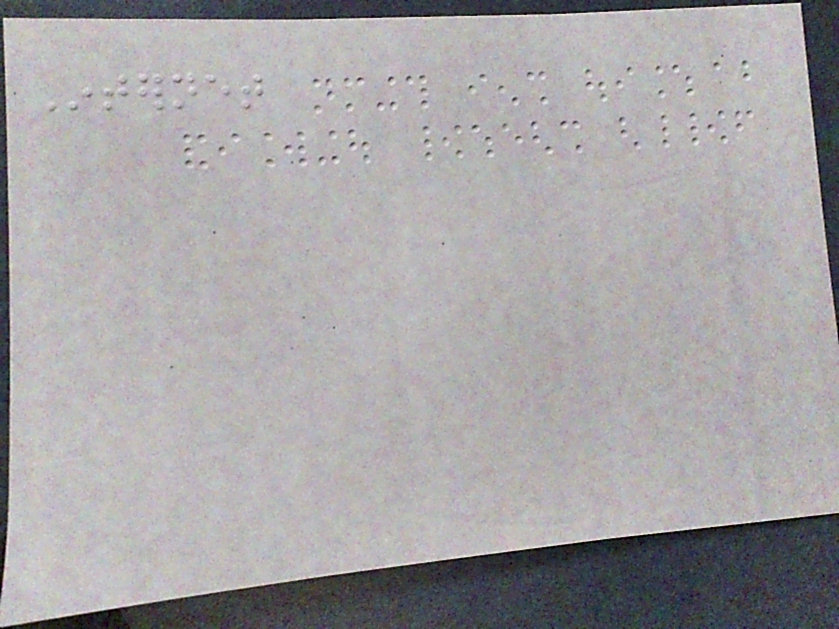Internet
